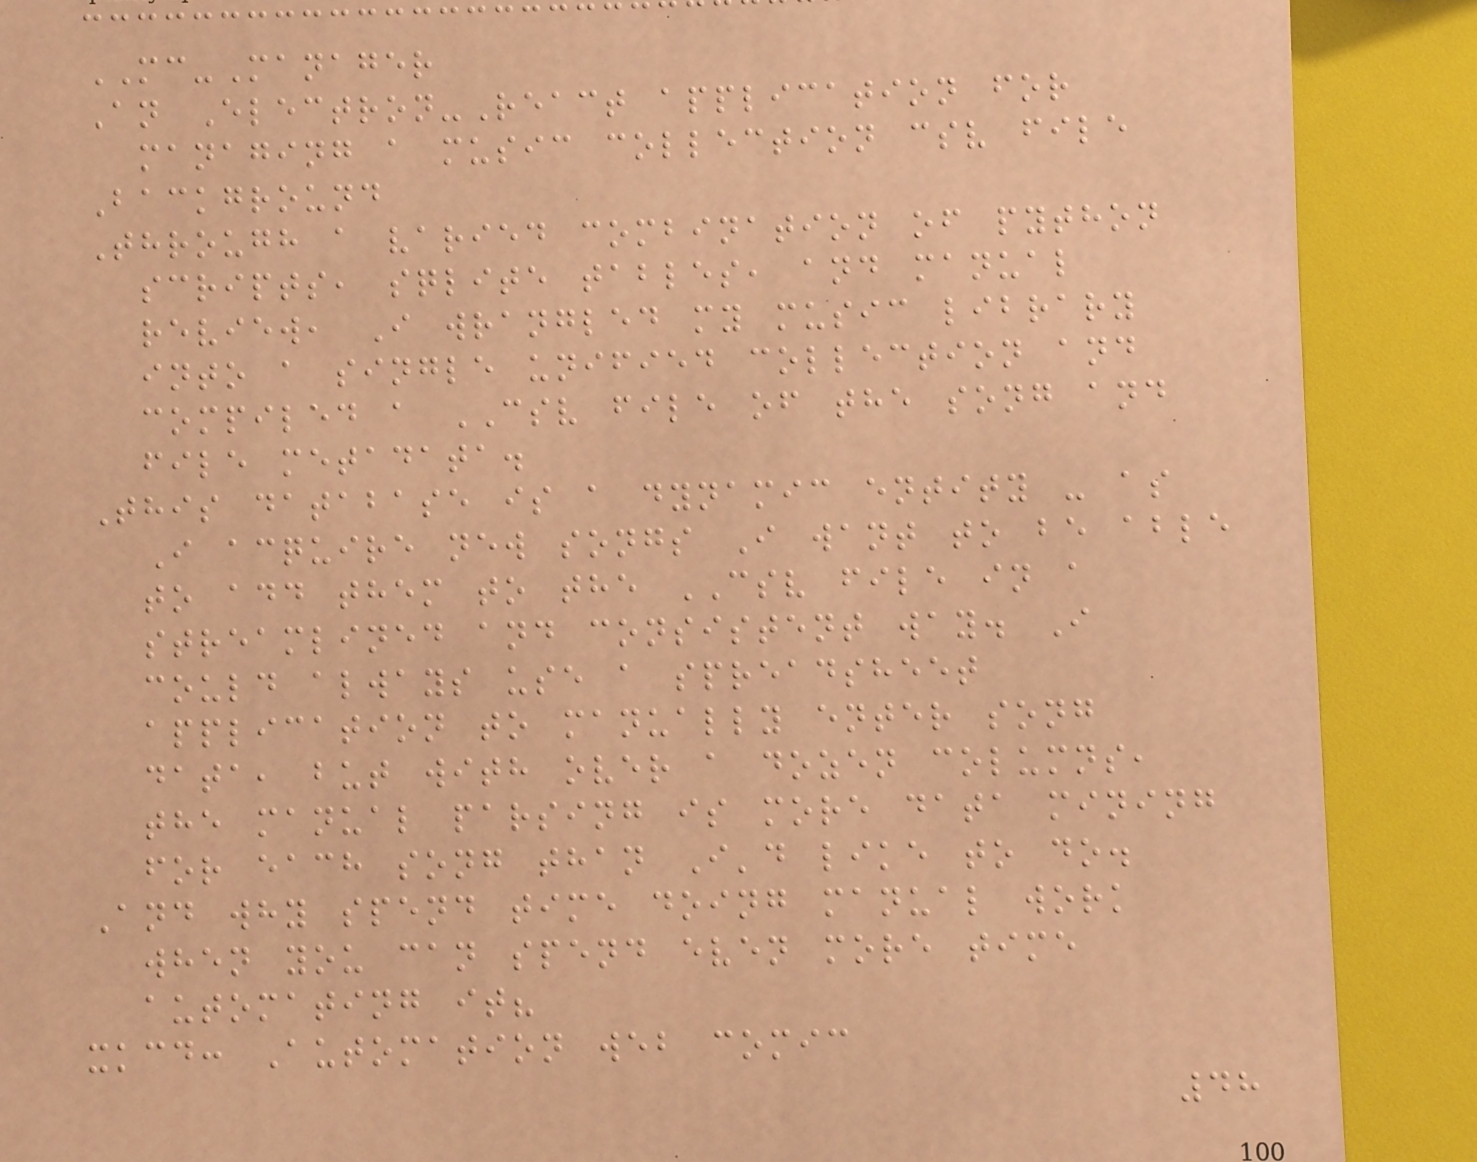MC-Manager
An Electron-React application for
managing a music collection csv file
Background
Through a varied combination of python
scripts, sqlite tables, and manual
review, I wrangled my music library
into a single unified collection and
compiled a CSV file of the song and
file metadata.
This database is a dynamic entity - as
I acquire new songs I want to be able
to add them to the CSV file in a
streamlined and consistent way. I
could always use a spreadsheet
application to manually enter song
data, but with over a dozen columns,
the manual parsing is more data mining
for each song than I'd like to do.
And why spend time doing manual work
when you can spend even more time
automating it?
xkcd: Automation web comic
48
